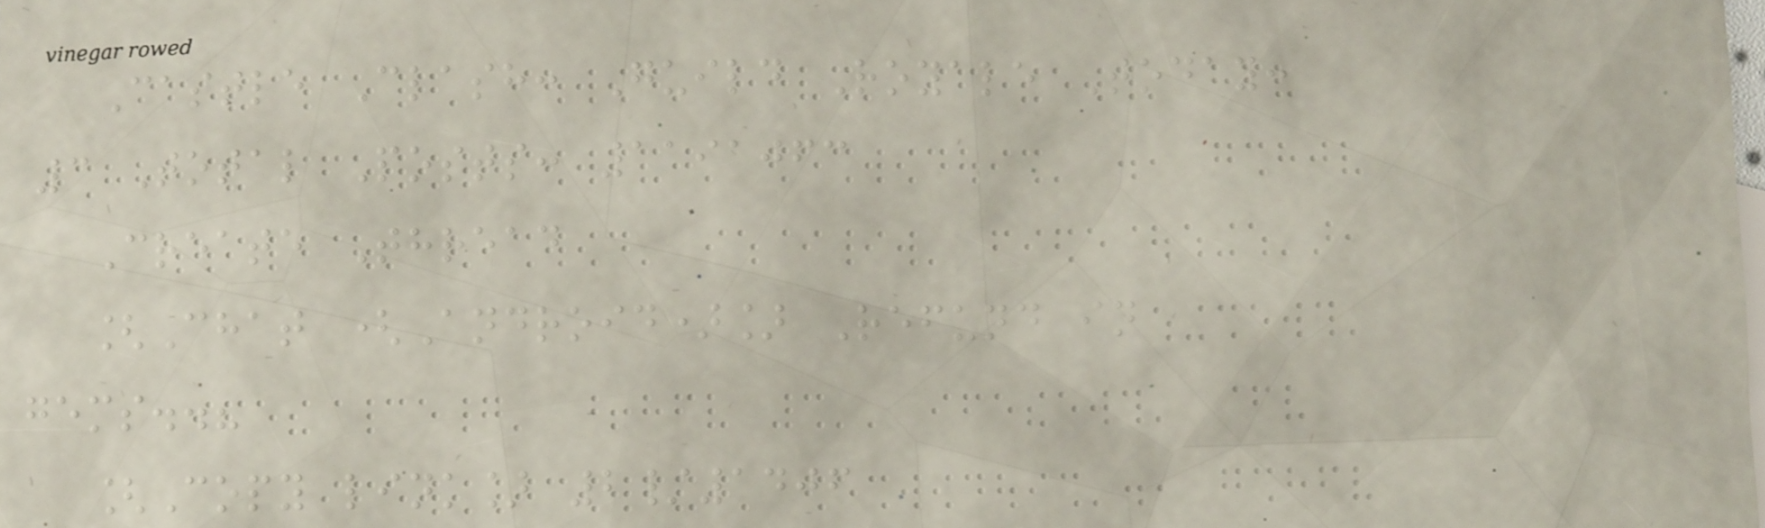Castle Clash: Guild Royale Today:
3 Total Posts: 1191063
Create Thread
[Chat (Android)] Refund in
gems..?
[Copy link] 2/1406
